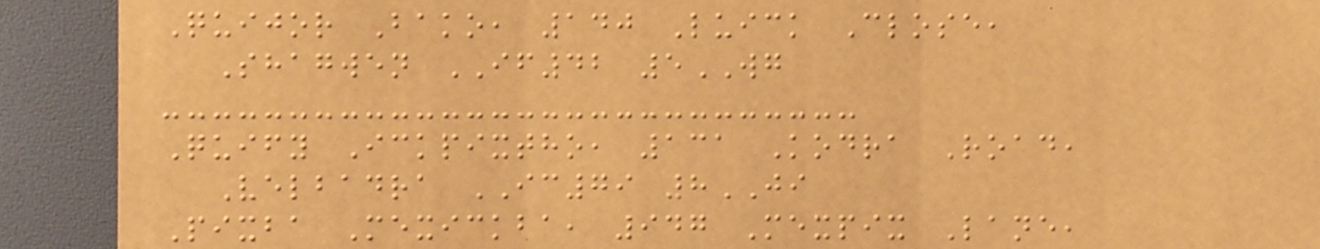Quijor Bako, 140 Luick Close,
Shagwen IF42 5WG
Quify Ickpixtho, 131 Kodra Road,
Velbadra IC79 8JI
Pixba Mexickba, 947 Mexpix Lane,
